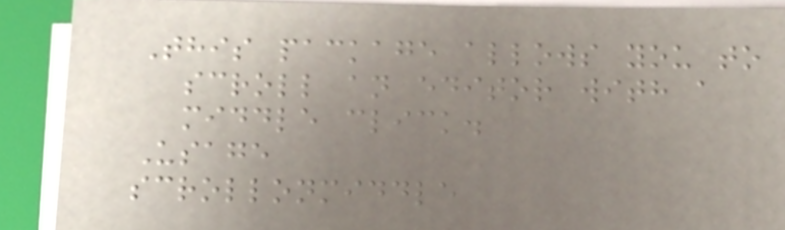This package allows you to
scroll an editor with a
middle click.
Usage
scrollonmiddle
